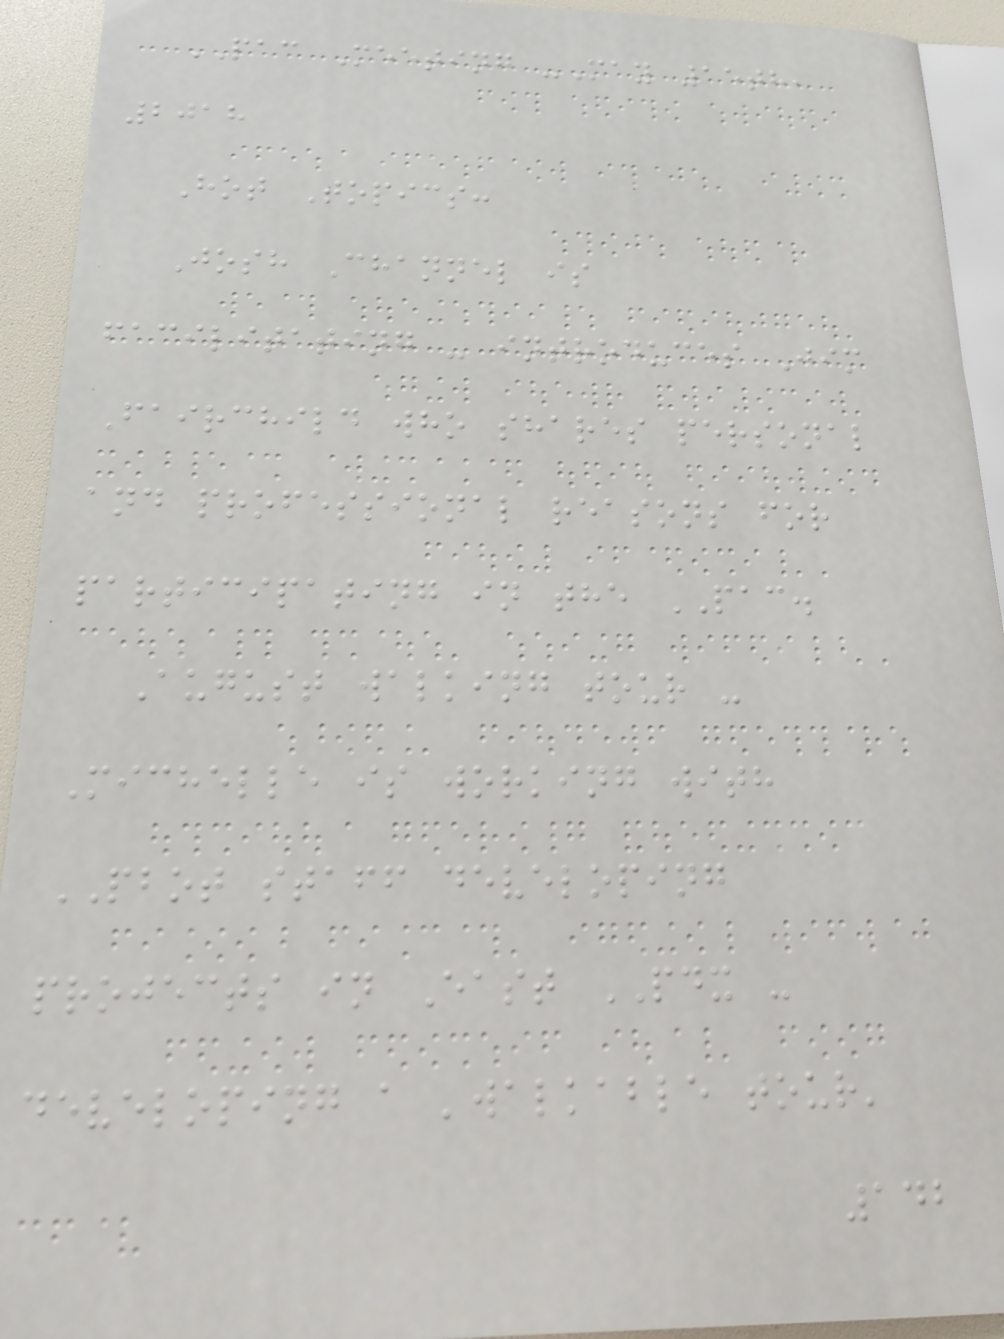PAC Meeting -May 15th,
2018
Hot Topics:
Josh Channel is
facilitating - introduces Jim
Fairchild who shares personal
and professional reasons for
participating in the PAC.
August walking tour -
Michelle is working with
PBOT staff developing
projects in East PDX -
developing a 'walkable tour'
142
